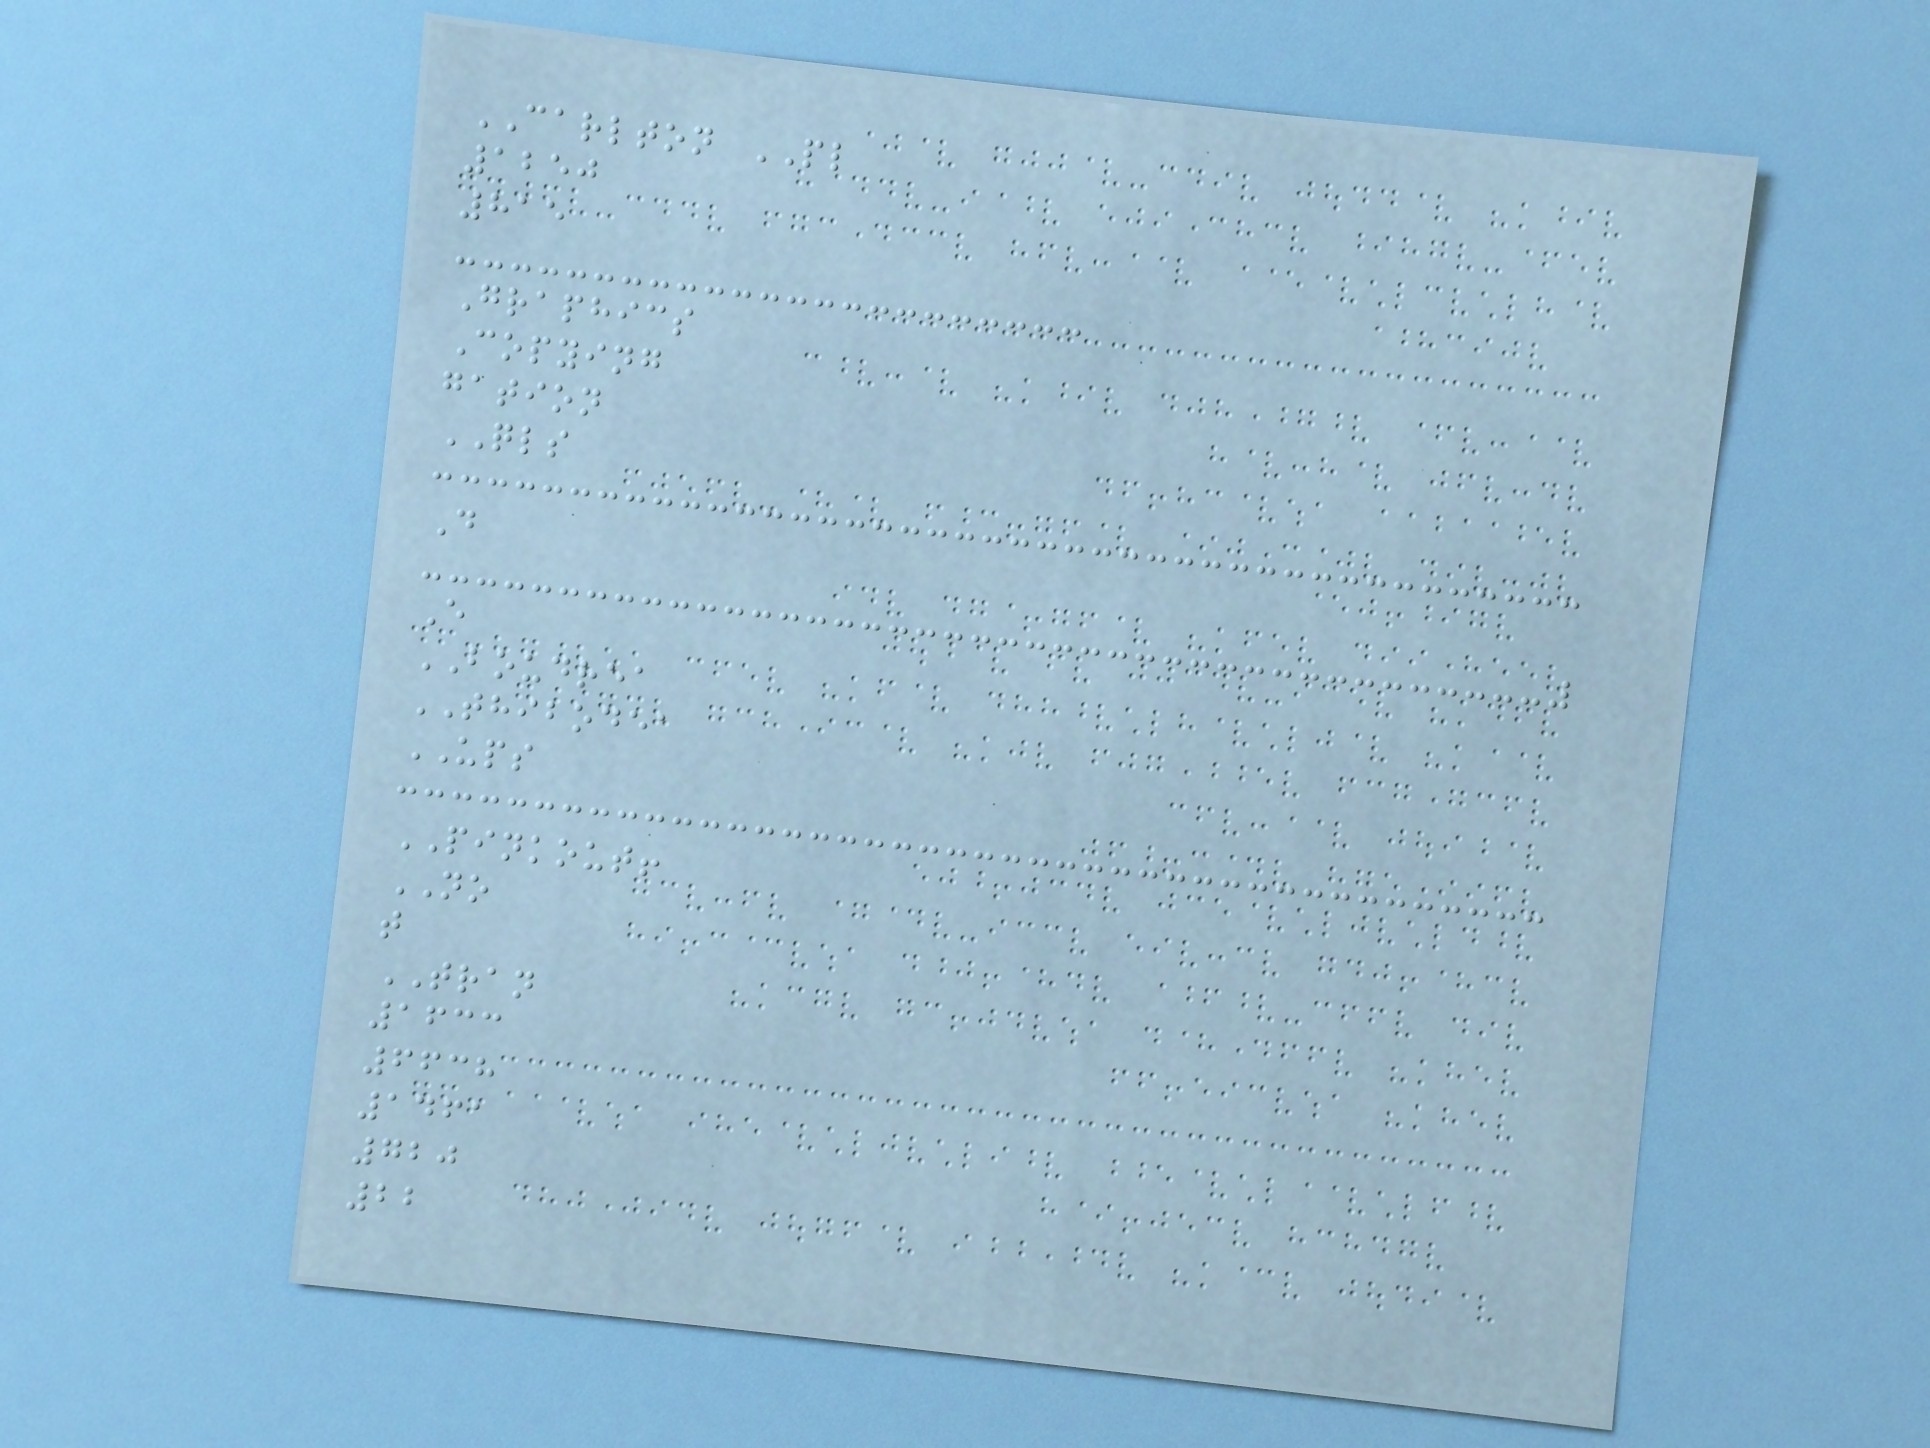CARLTON PL
1250
815
Graphics
Copying
gation
QLS
D
E
BOUDREA
THIBODEA
UPS
PINKOUT!
NO
t
TRAN
1633
6638
1461
720
22
